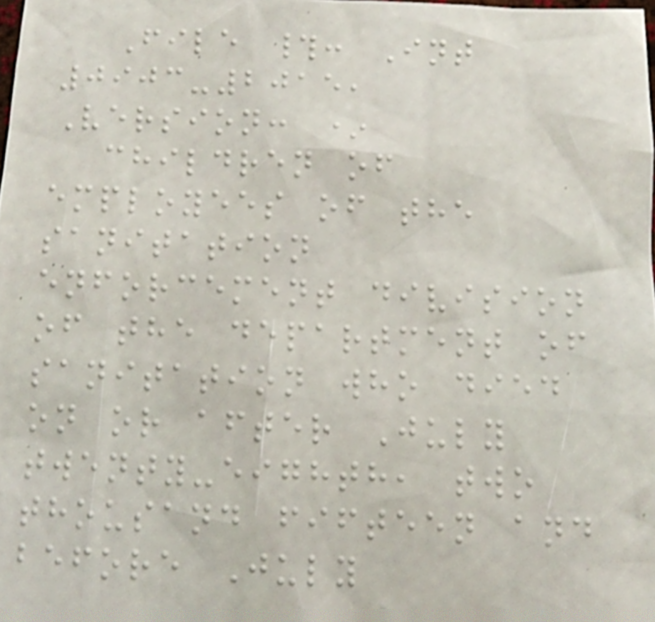File #: Int
0903-2015,
Version: *
children of
employees of the
sanitation
enforcement division
of the department of
sanitation who died
on or after July
twenty-eighth, two
thousand fifteen and
before July
